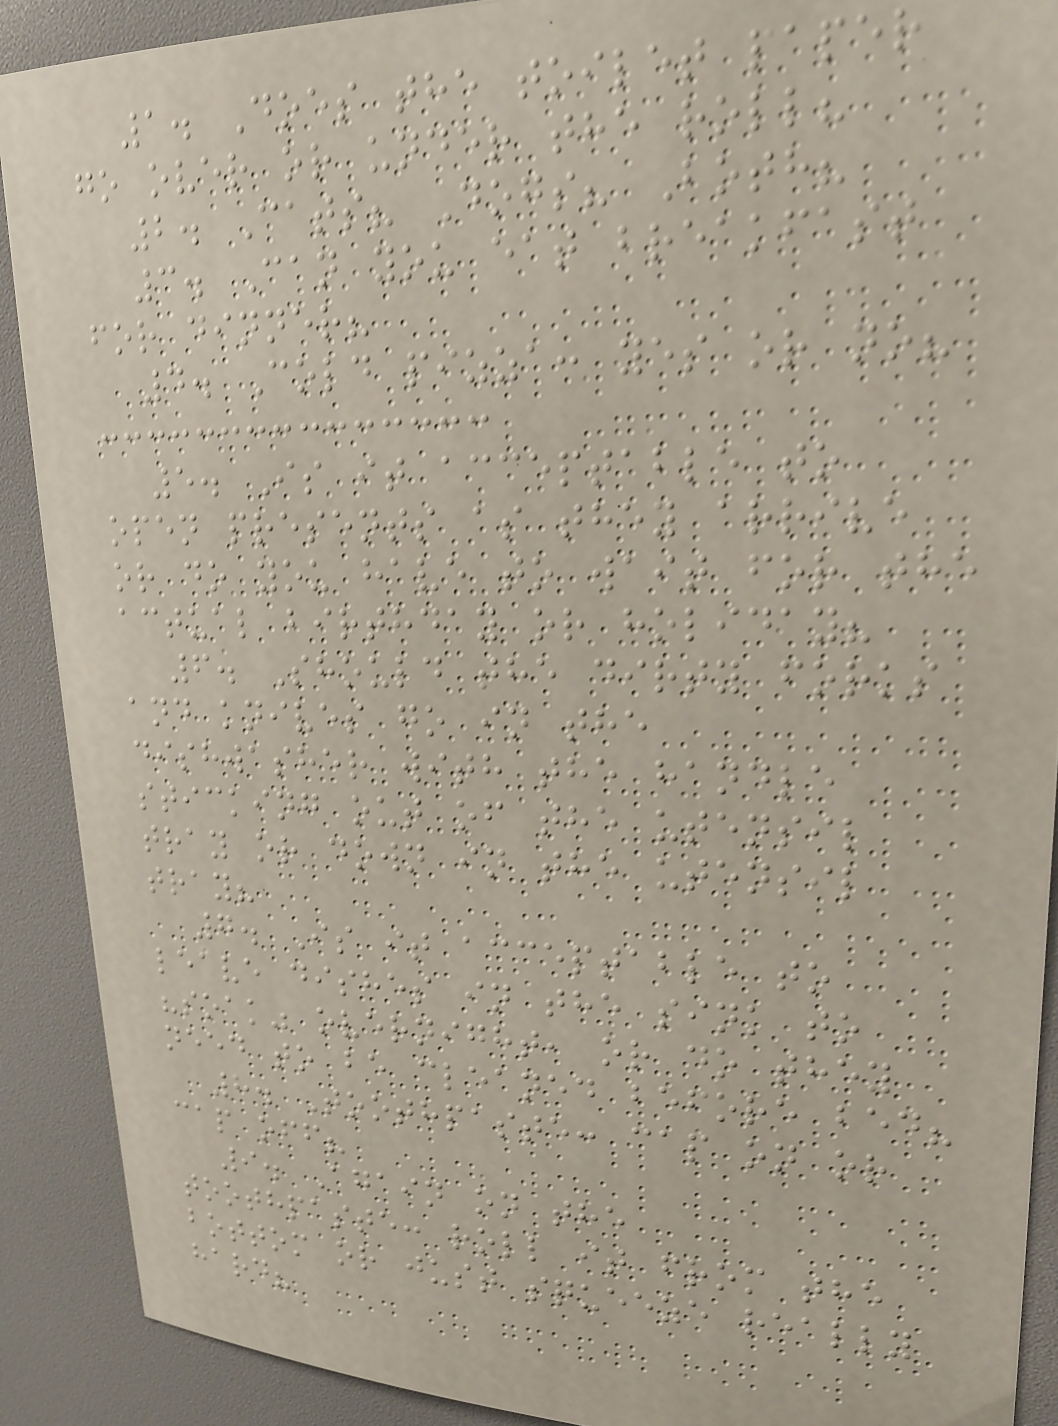1. Does the toilet paper
go over or under the roll?
2. Cats? Dogs? Both?
3. Can you eat breakfast
for dinner?
4. Cold pizza: yes or no?
5. Is it acceptable to
open presents as they arrive
or do you have to wait for the
actual birthday or holiday?
6. Should the dirty forks
and knives go in the
dishwasher with the handle
sticking out of the utensil
tray or down in the utensil
tray?
7. Is it acceptable to
leave dishes in the sink to
"soak" overnight, or do they
need to be cleaned before bed?
8. Toothpaste: cap on or
cap off?
9. Again on the
toothpaste: roll it from the
bottom or just squeeze really
hard?
